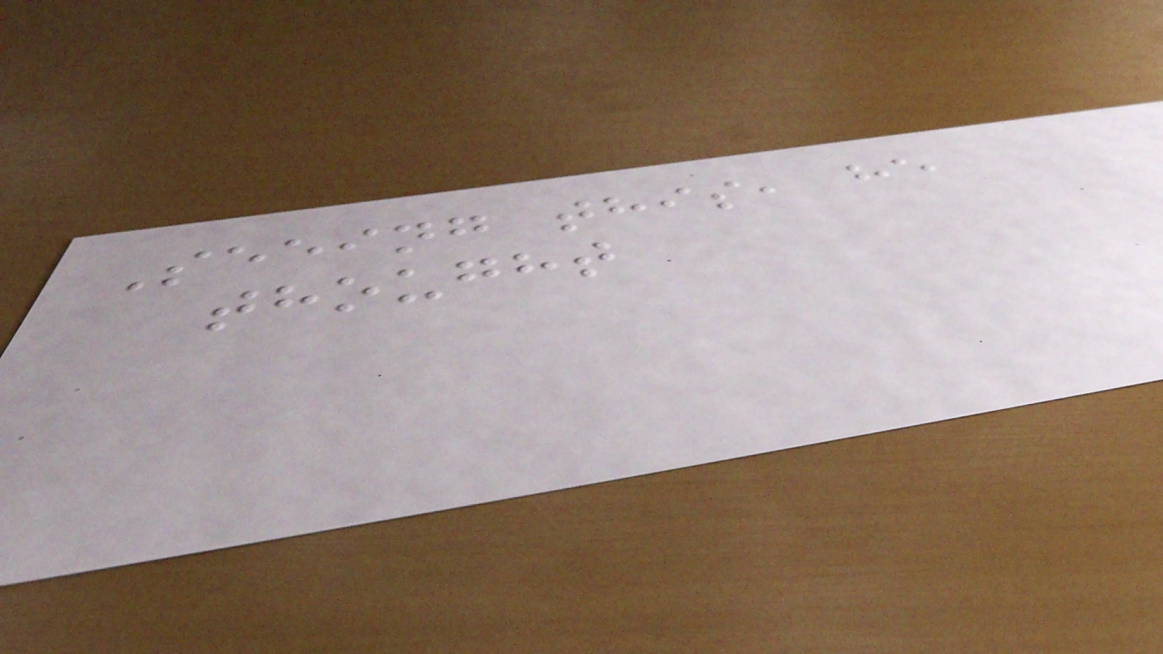Seeing this, he
thought
